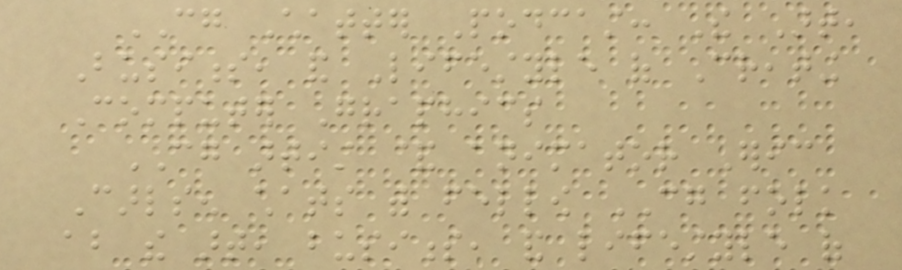CG Chatter Podcast: The Art,
Business, and Lifestyle of Creating
Computer Graphics
CG artist & animator Eric
Carlsen chats with fellow CG folk
about the art, business, and lifestyle of
